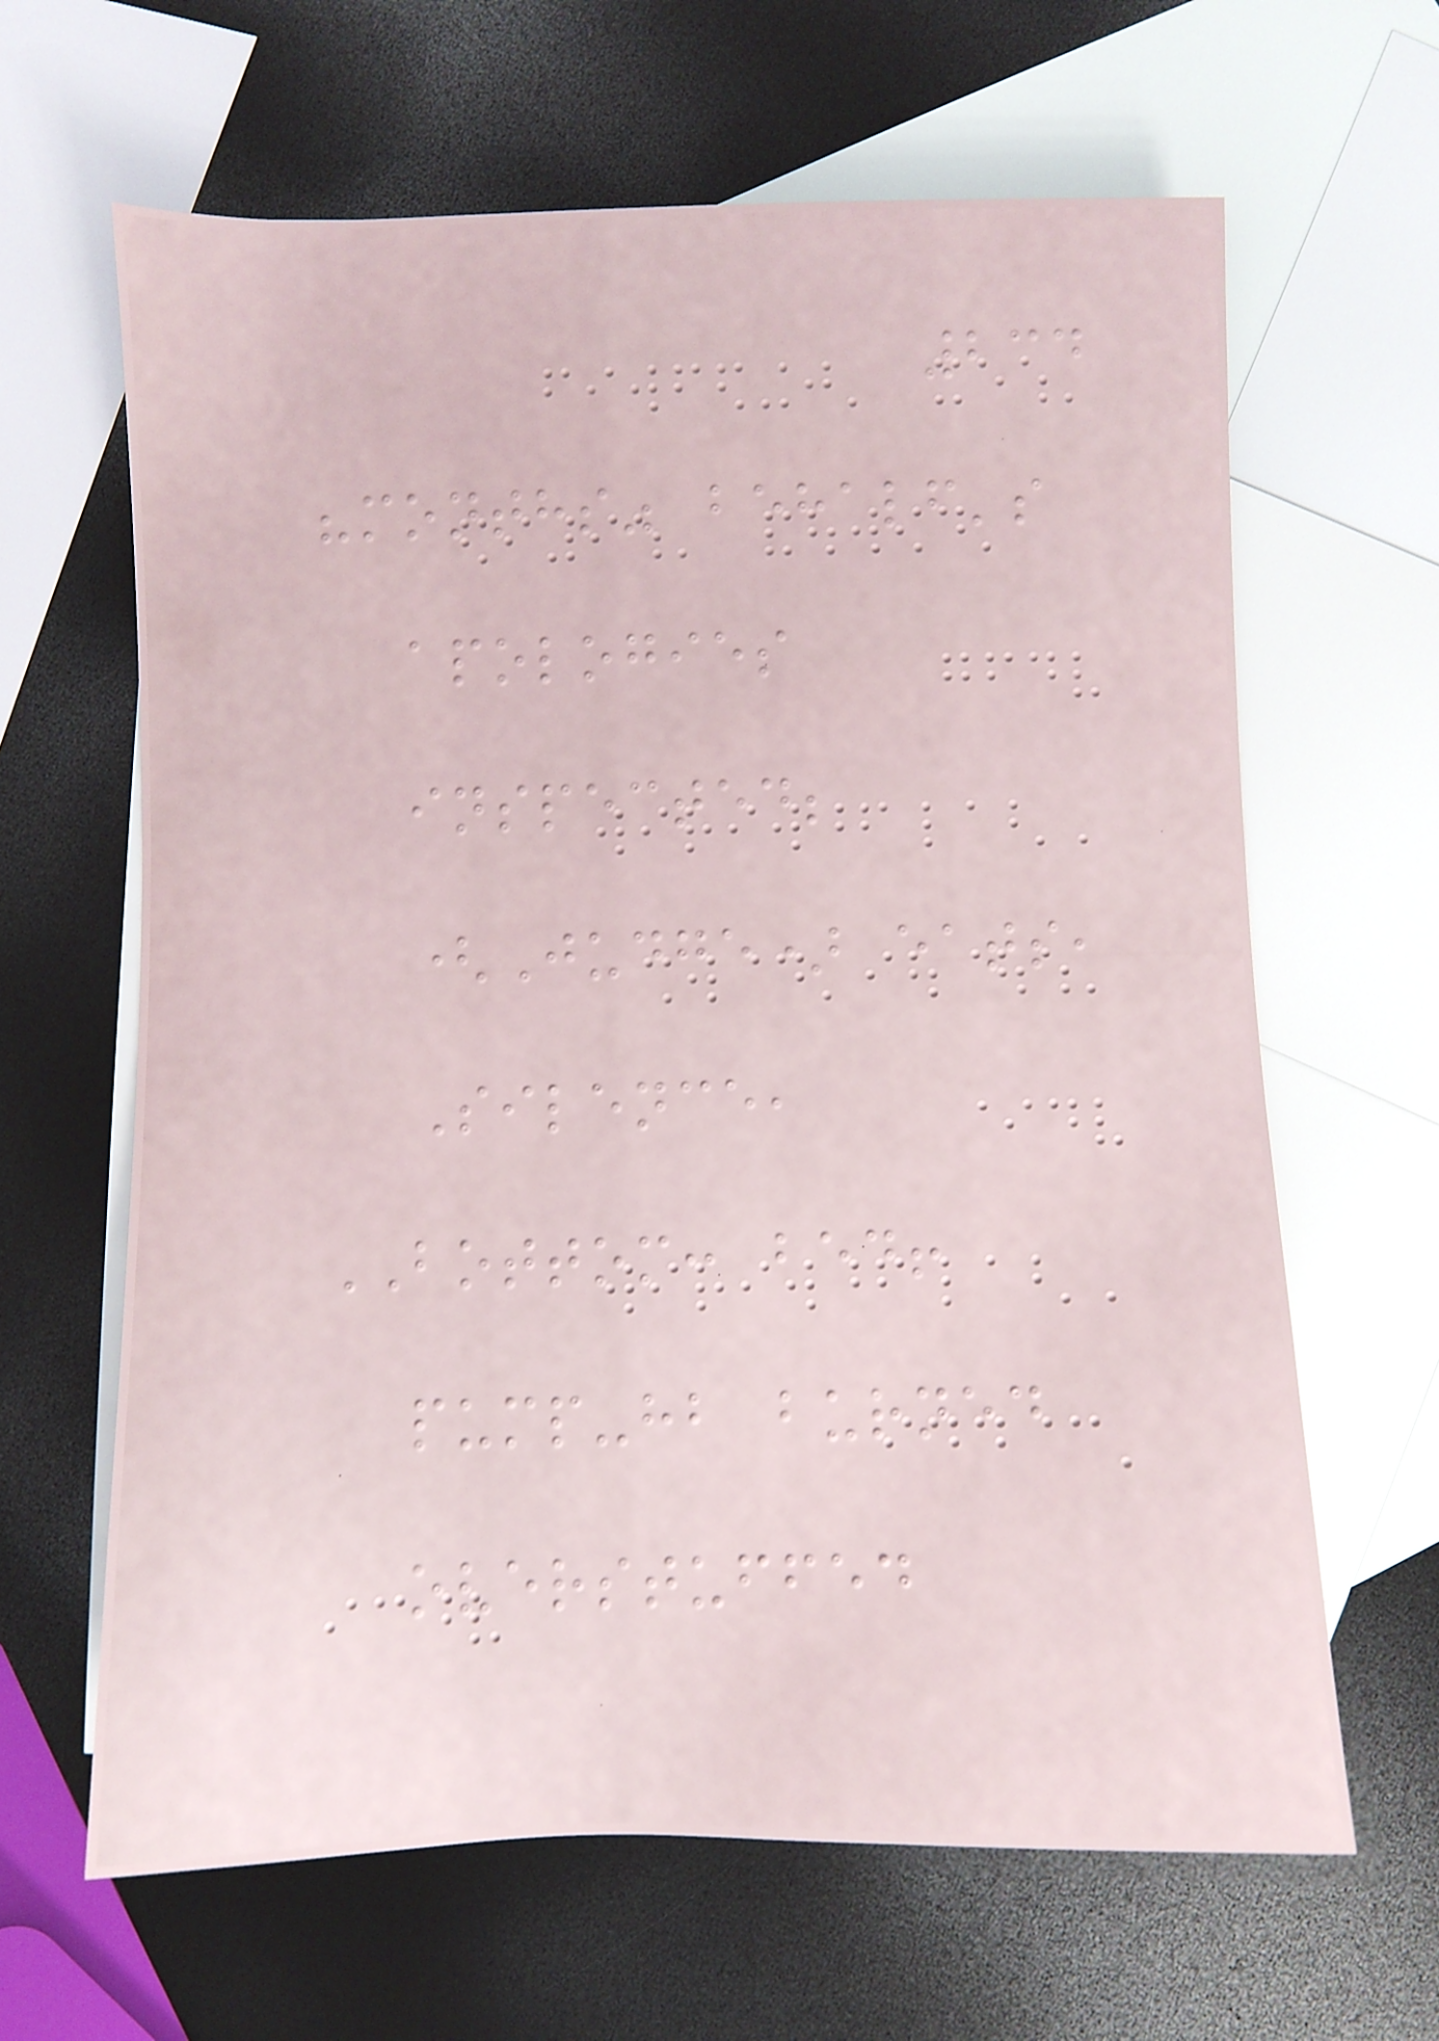234
"months" behalf's
apologies
inspected;
(Judge) eats,
Silence,
BOTTOM: bed!
pump-hb burned
overstuffed
